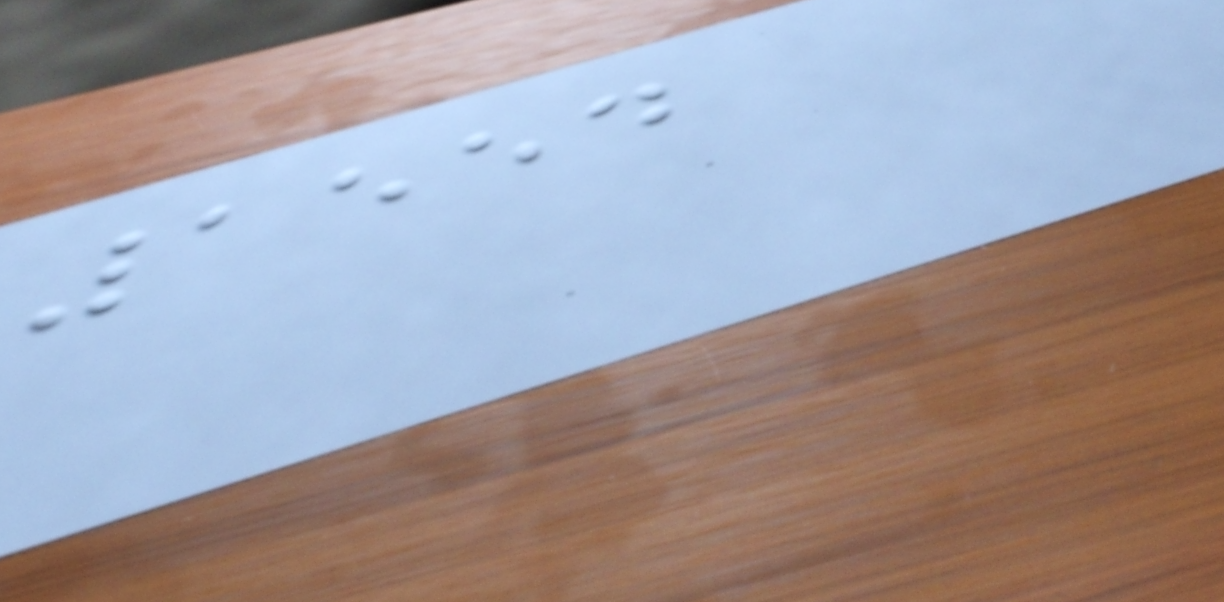1554
